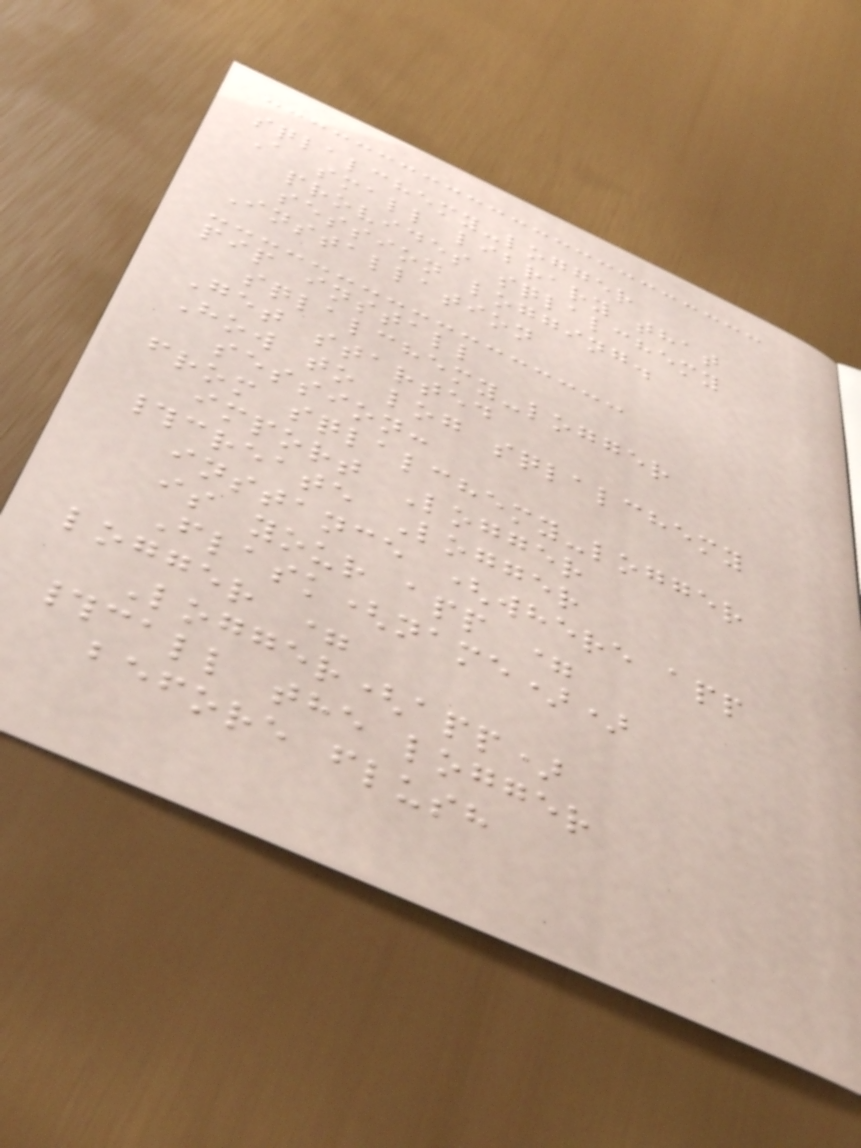sqlalchemy-logger
A small library that
provides sqlalchemy
session logging.
Installation
pip install
sqlalchemy-logger
Get started
How to log sqlalchemy
session:
from sqlalchemy-logger
import Logger
#create Logger
instance (where app
is your app =
Flask(name))
logger =
Logger(app)
#call the logger
before flush
